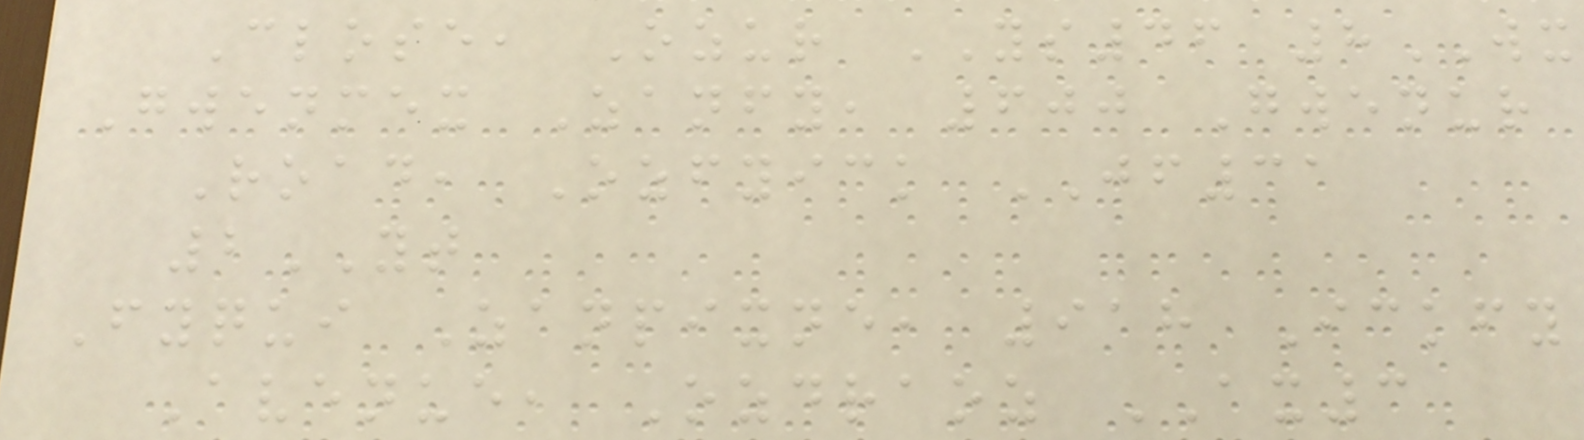Close, Ozur YS46 8WX
Gwenmex Zanfy, 600 Gwenur
Road, Ozfyick JF31
2YT
Fyqui Zanpixne, 918 Ickfy
Avenue, Ozdraoz AX3
